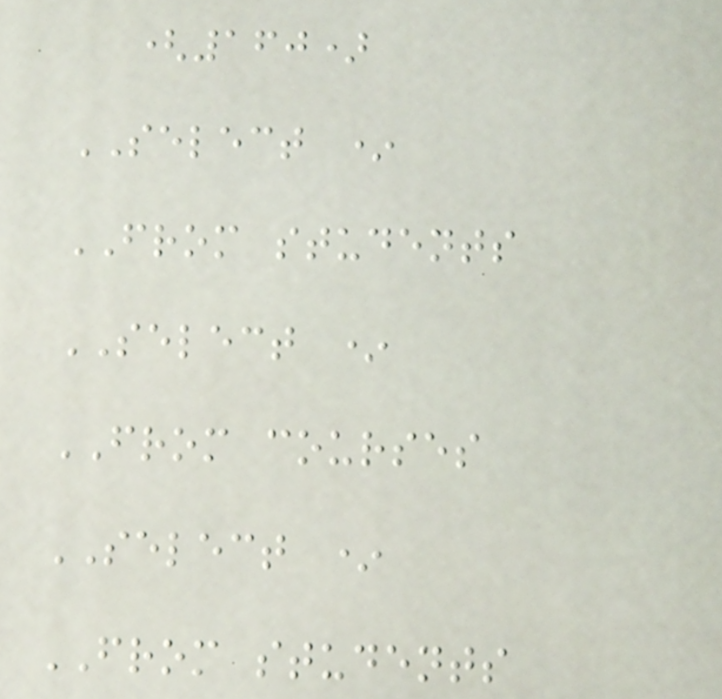(160)
SELECT *
FROM students
SELECT *
FROM courses
SELECT *
FROM students
